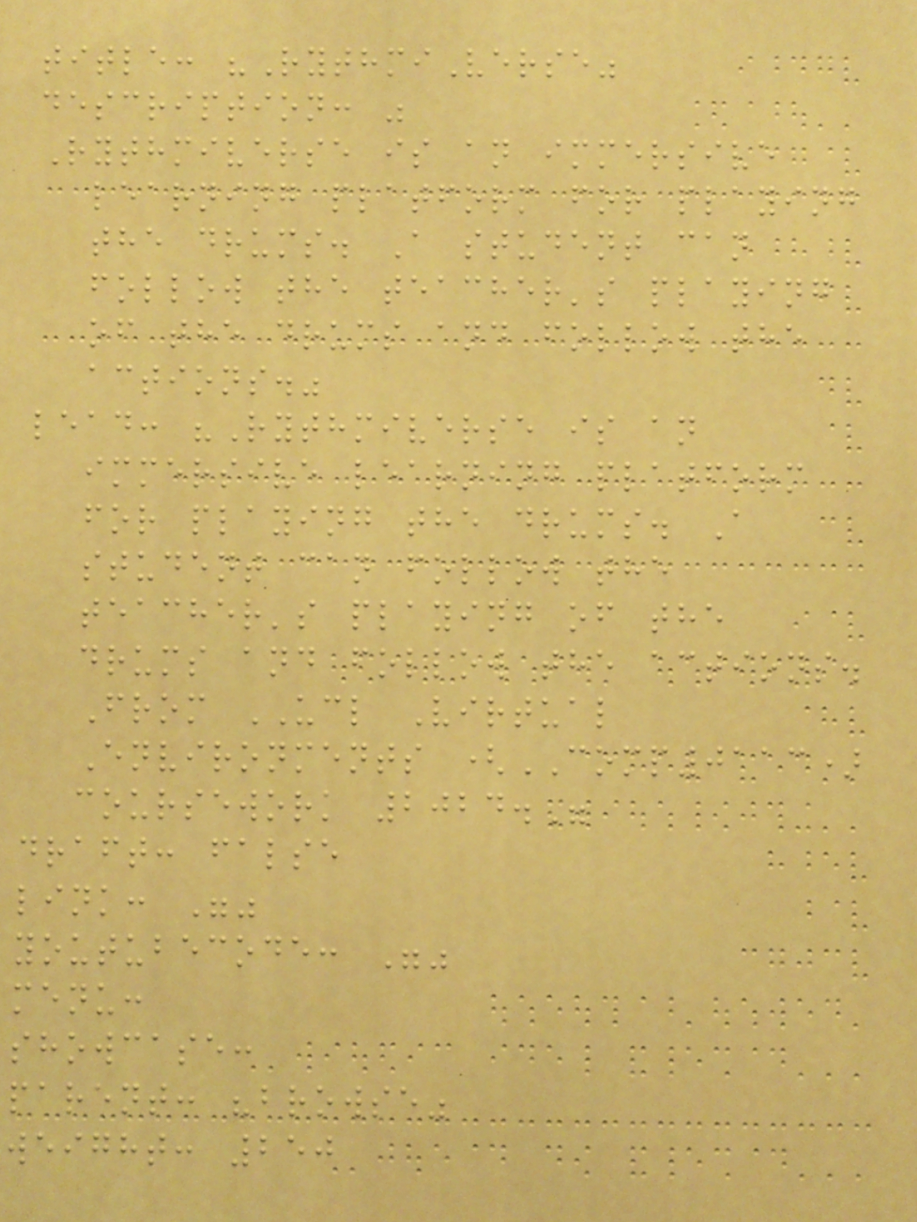title: "RythmiVerse"
description: "
Rythmiverse is an immersive
learning platform for playing
the drums. A student can
follow the teacher's playing
of the drums and follow the
actions."
lead: "Rythmiverse is an
immersive learning platform
for playing the drums. A
student can follow the
teacher's playing of the
drums and follow the actions.
From UCL Virtual
Environments (COMP0113)
coursework 2024."
draft: false
link: ""
youtubecode: ""
menu:
showcase:
parent: "browse"
weight: 250
